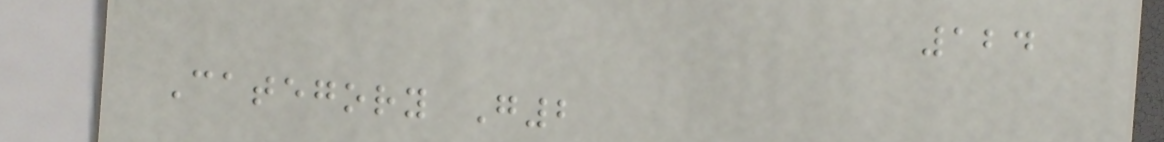124
Category G2
